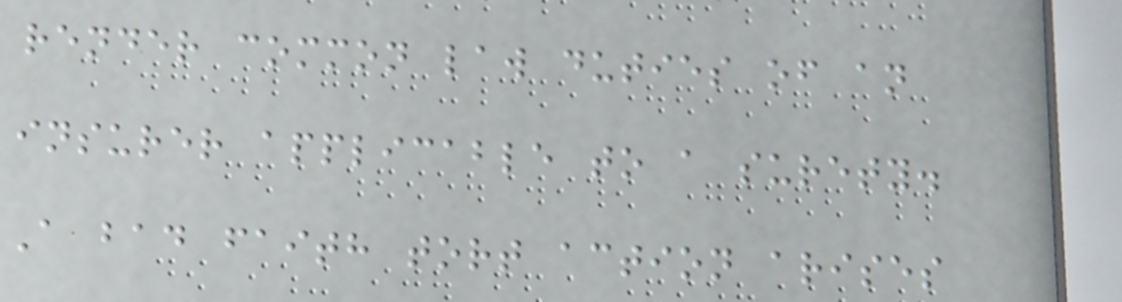render common law duties of an
insurer applicable to a surety.
A bad faith tort action arises
